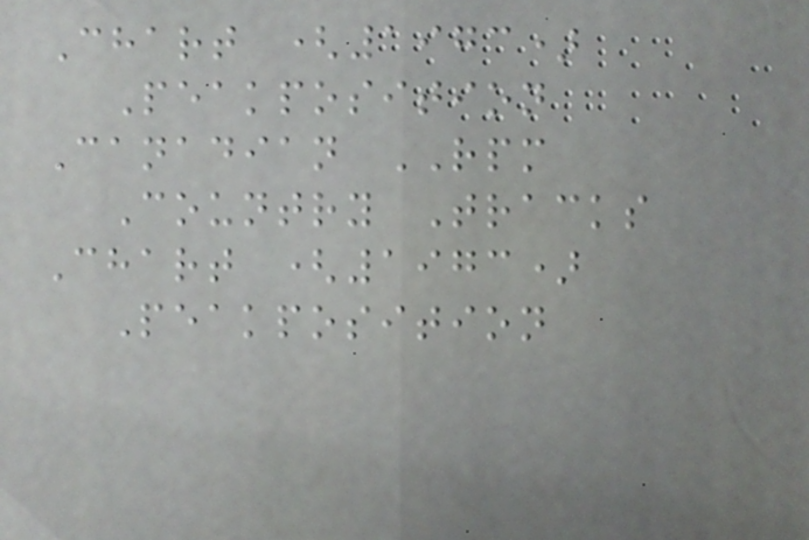Chart (1973)
Peakposition
Canadian RPM
Country Tracks
Chart (1973)
Peakposition
